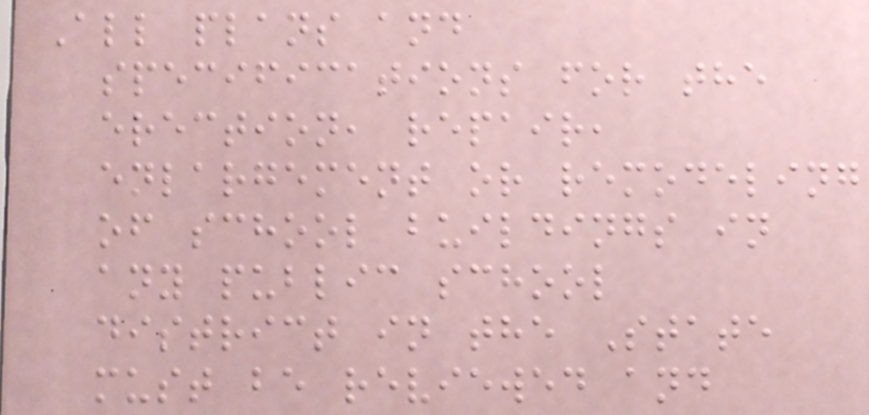All plans and
specifications for the
erection, repair,
enlargement or remodeling
of school buildings in
any public school
district in the State
must be reviewed and
